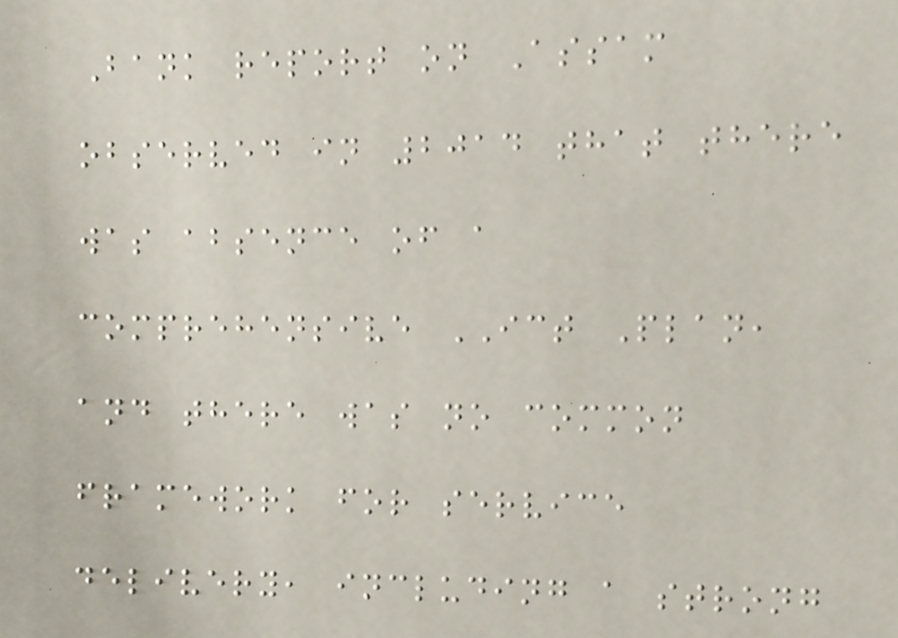Bank report on Assam
observed in 2014 that there
was absence of a
comprehensive ICT Plan,
and there was no common
framework for service
delivery, including a strong
